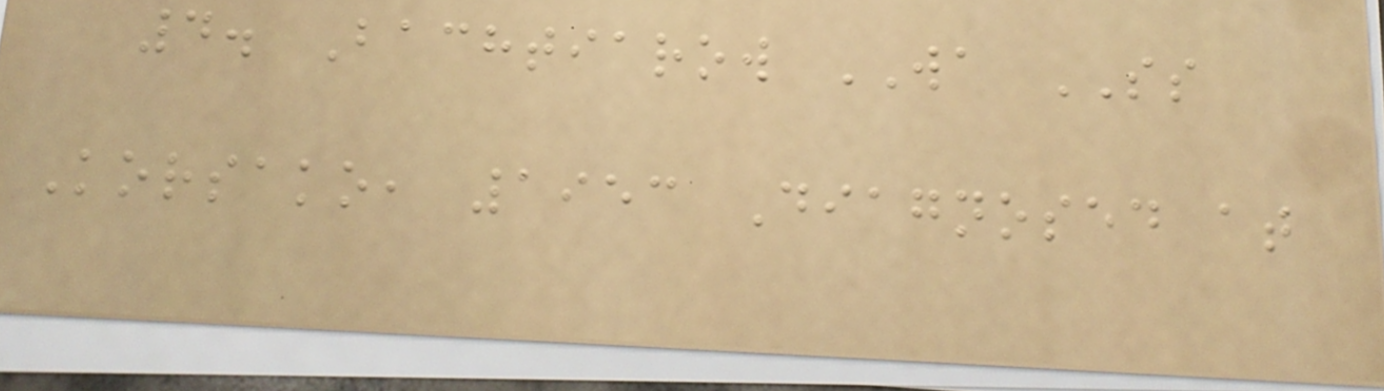4. Bachtiarow WA SS
Korsako, 1953 Diagnosed at
